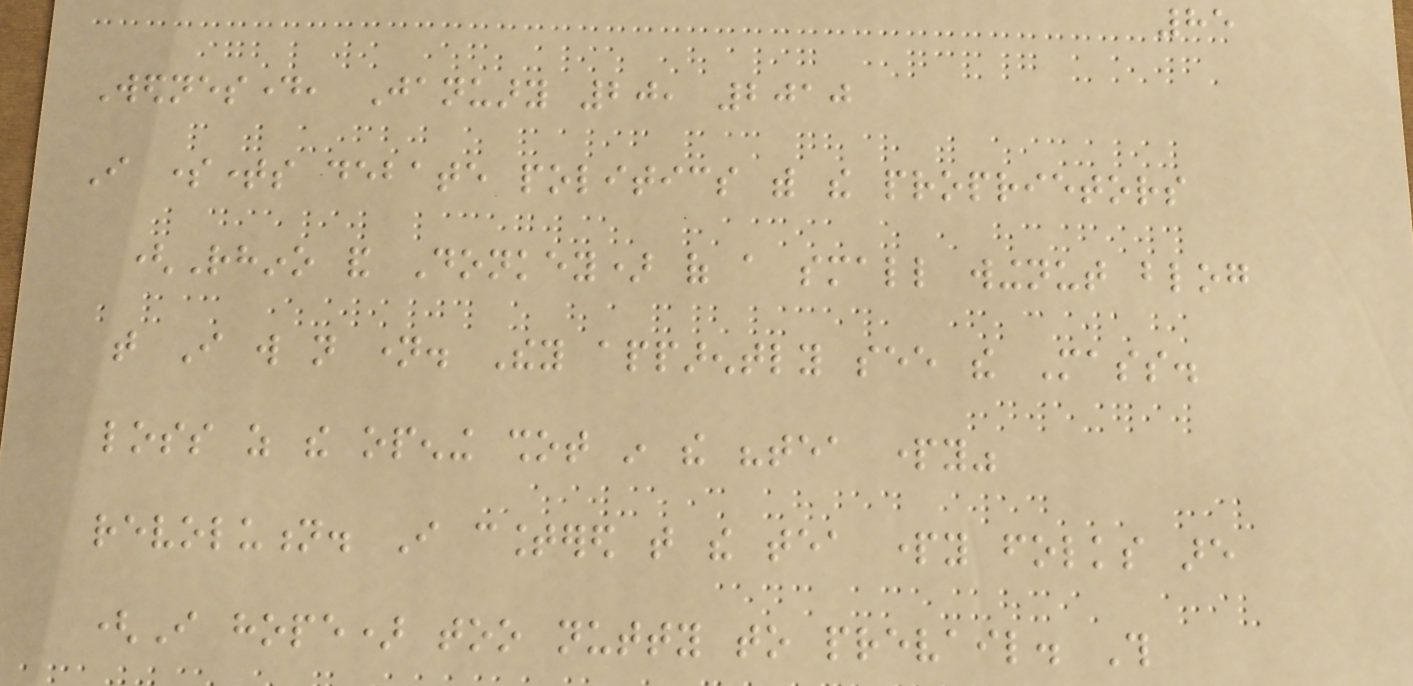85
Wednesday, January 20, 2010
I sometimes debate politics with the proprietors
(Rhino and Donkey) of a small wingnut blog
that I will not name. They apparently see the Mass.
loss as the opening shot in the "tea party"
revolution. I countered that the tea party folks are
(I hope) too nutty to prevail. This
